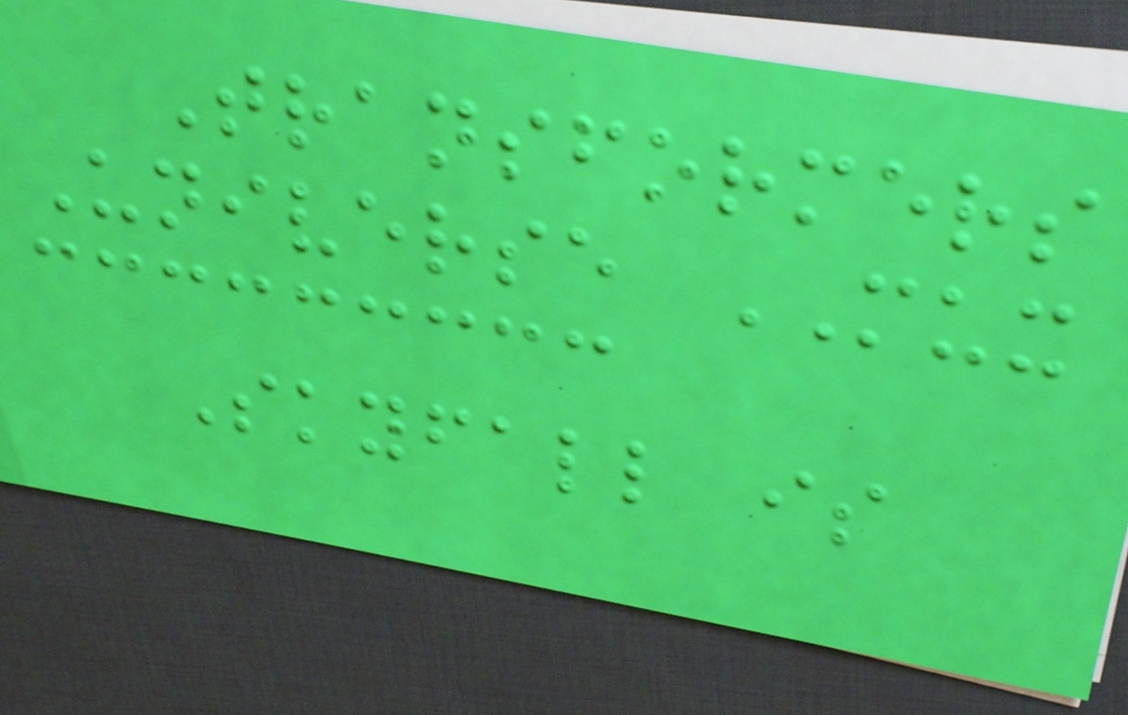Transformers
Universe MUX
Skyfall is
